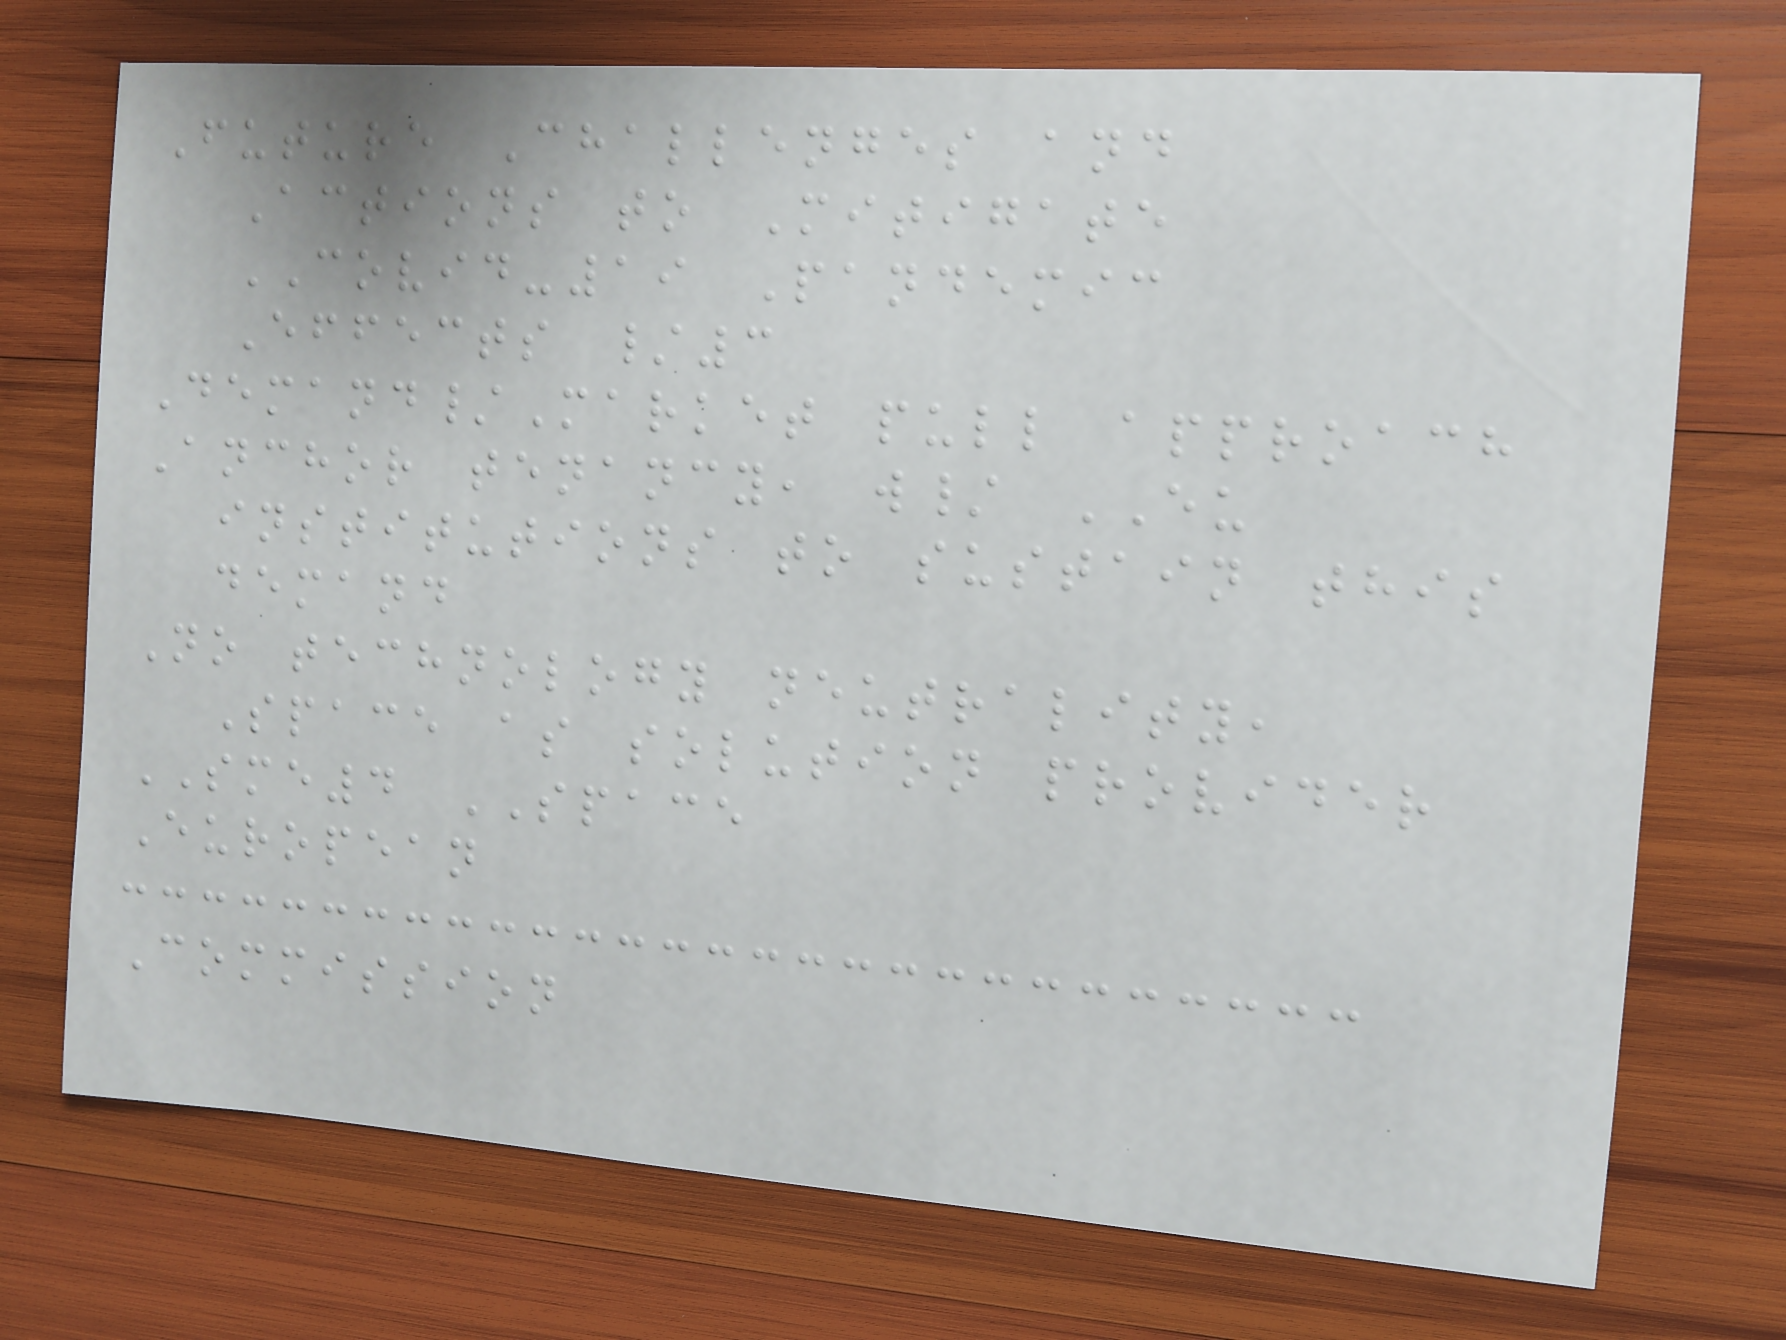Future Challenges and
Actions to Mitigate
COVID-19 Pandemic
Effects /3
Demand/Market pull approach
Anchor tenancy, w/ EU
institutions to sustain this
demand
No technology neutrality,
Space as solution provider
SME4 SPACE
European
Commission
